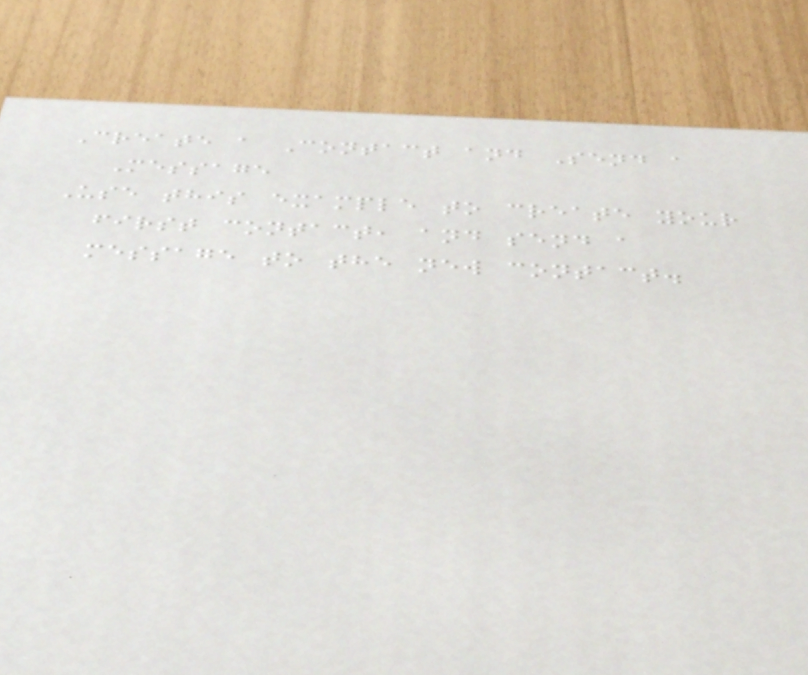Create a Contact and Send a
Message
Use this example to create your
first contact, and send a
message to the new contact.
